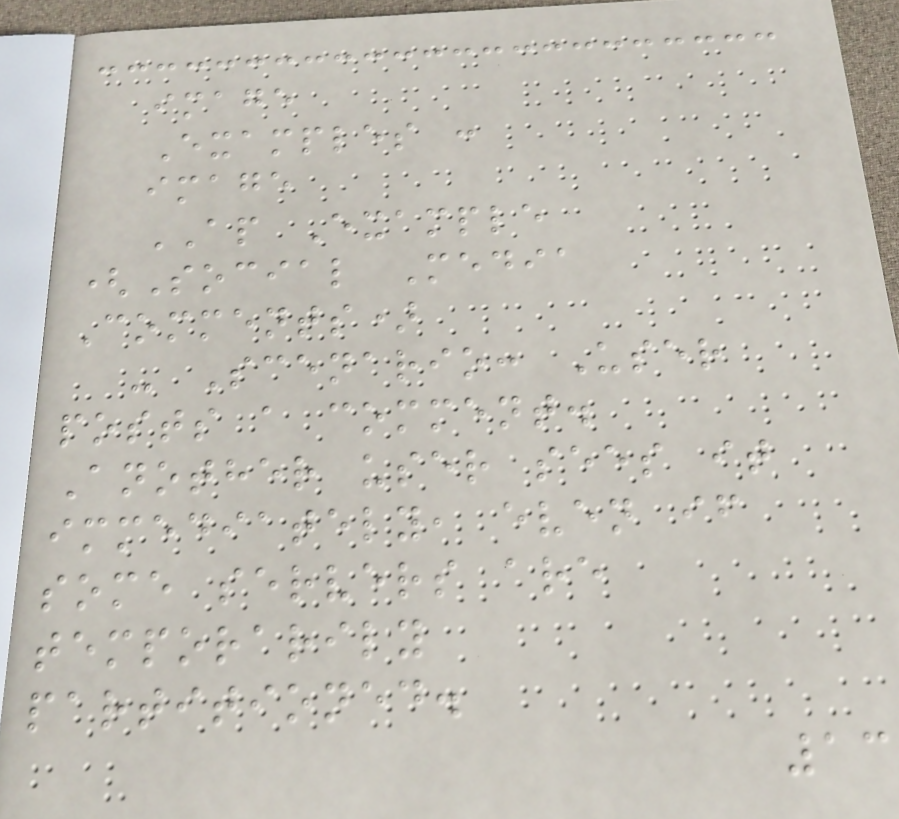image
Examples :
image
AP Example
(Social Media
Comments)
- Scenario: User
posts a comment.
Another user sees it
immediately, even if
some servers are
temporarily
partitioned.
13
